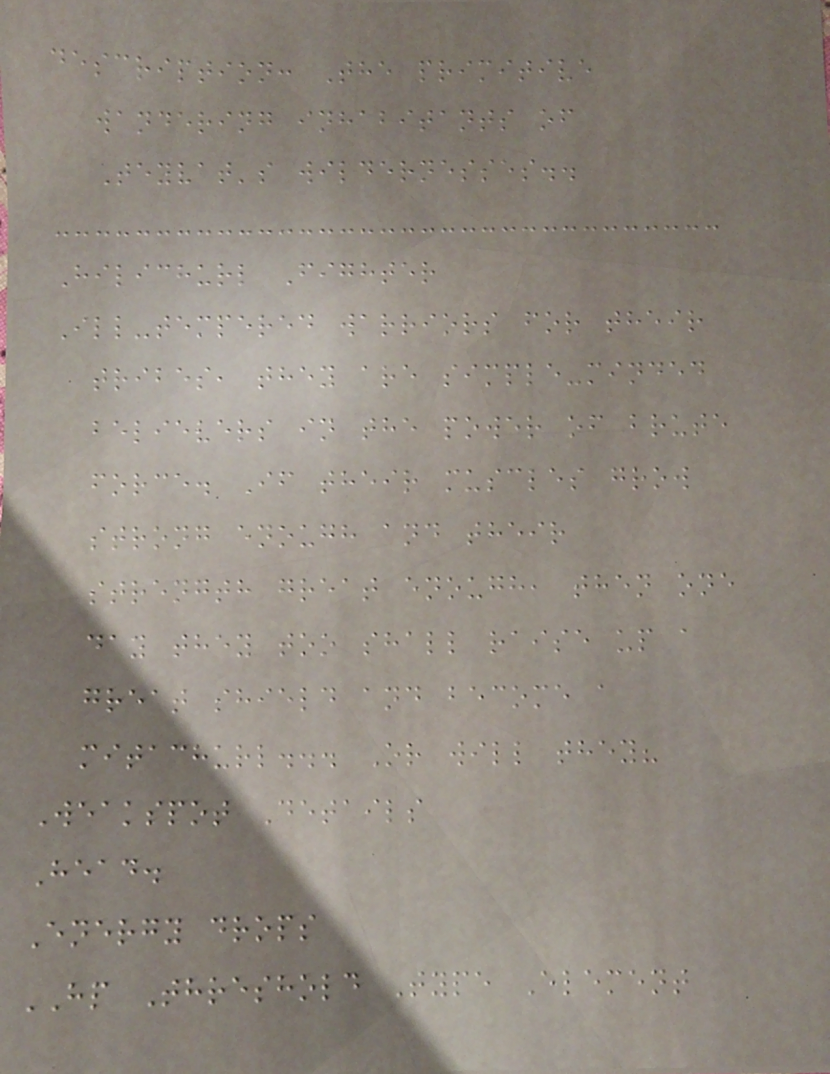description: The primitive
wandering inhabitants of
Teyvat's wildernesses..
Hilichurl Fighter
Ill-tempered warriors for their
tribes, they are simple-minded
believers in the power of brute
force. If their muscles grow
strong enough and their
strength great enough, then one
day they too shall raise up a
great shield and become a
mitachurl... Or will they?
Weakspot Details
Head.
Energy drops
HP Threshold Type Element
